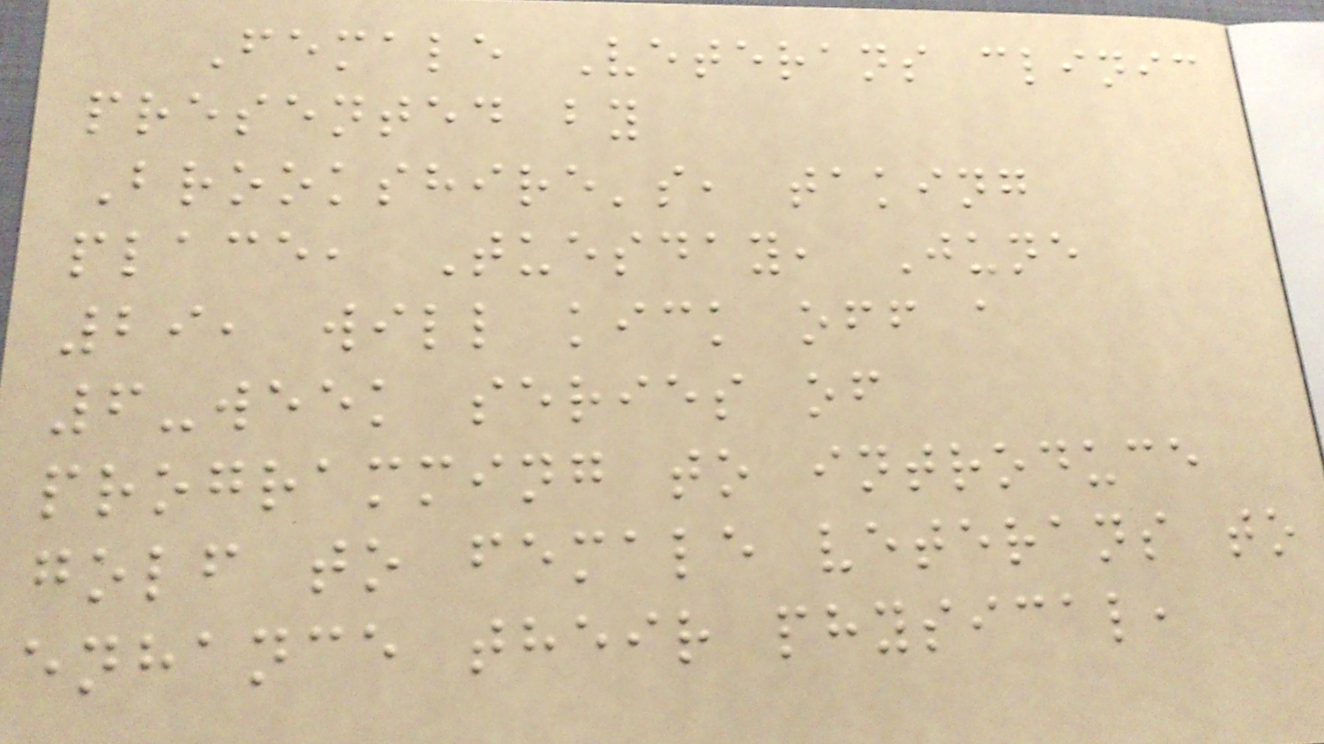Female Veterans clinic
presented by
Brookshire's, taking
place, Tuesday, June
29, will kick off a
6-week series of
programming to introduce
golf to female veterans to
enhance their physical,
